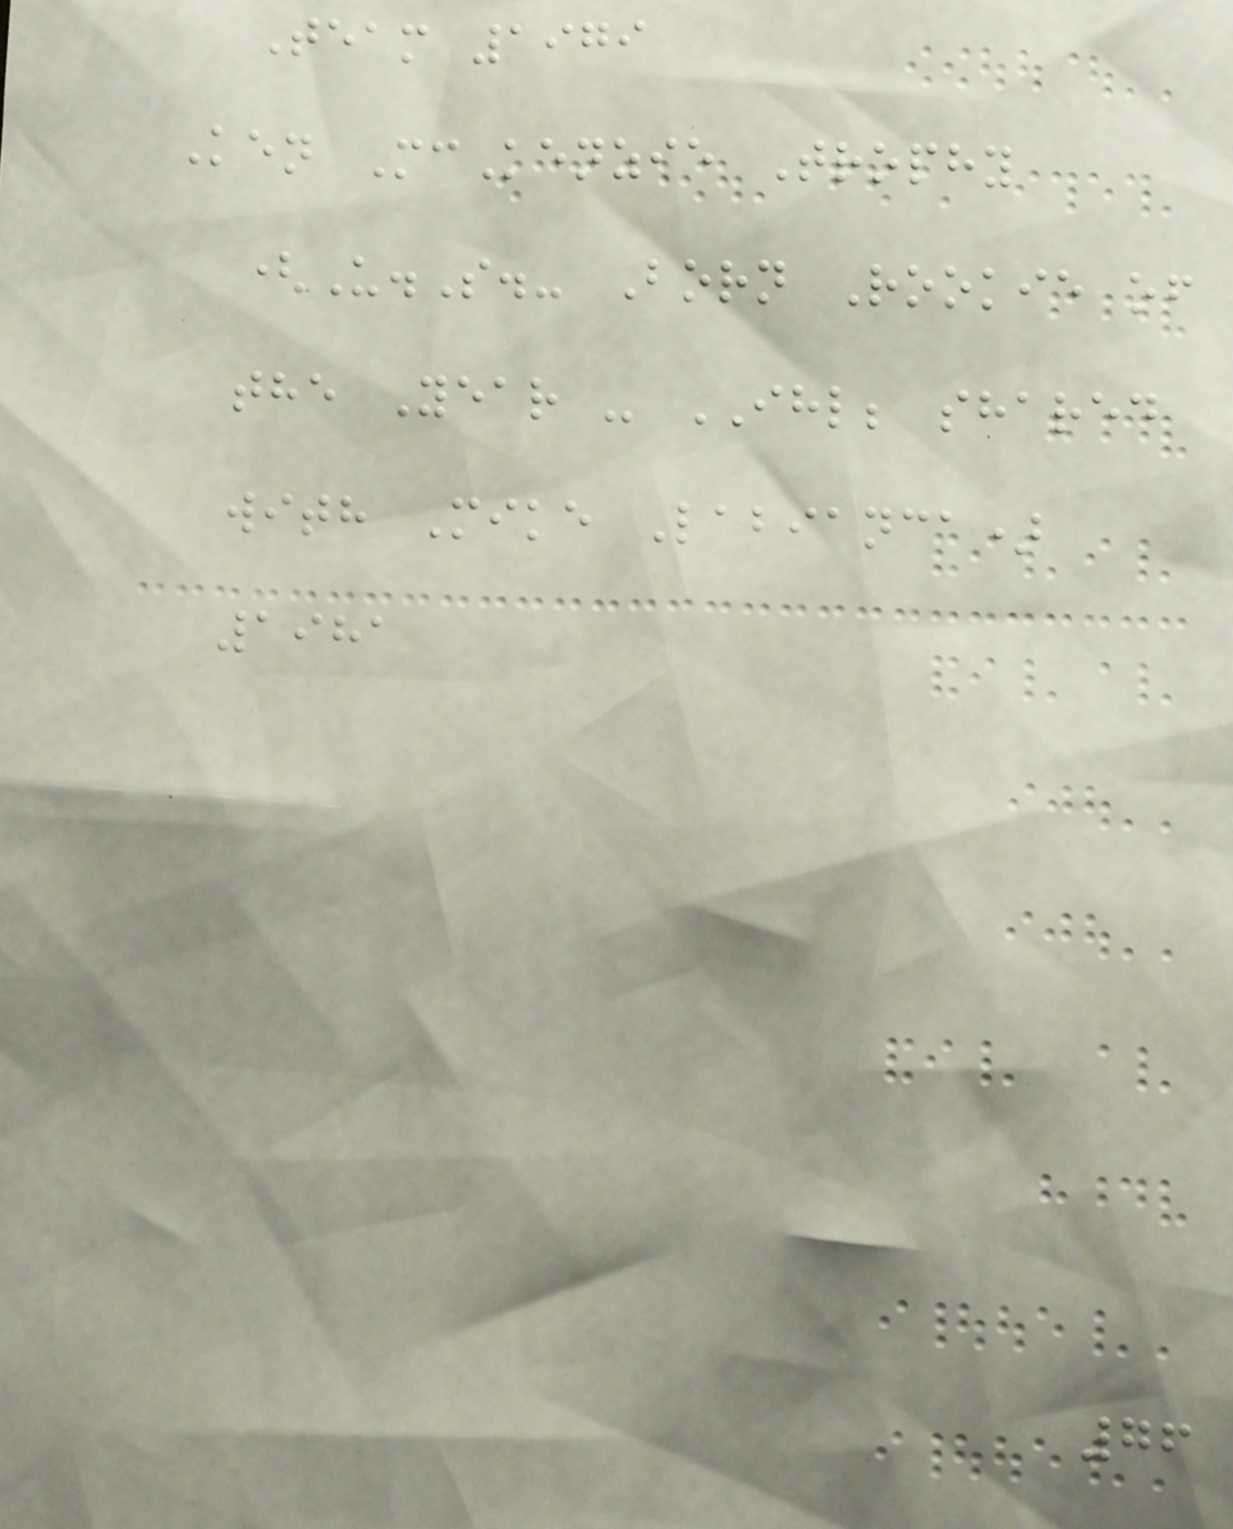Team 1979
Ken McKenzie Trophy
(U.S.- Born Rookie of
the Year - IHL; shared
with Mike Labianca)
1981
76
